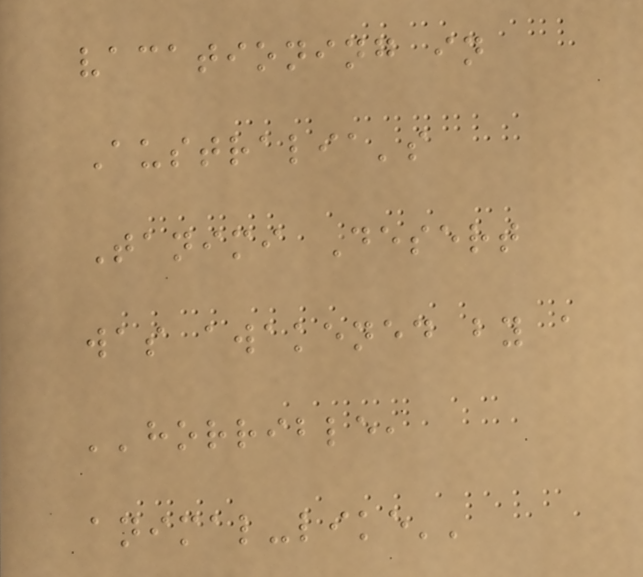vacationing in
Australia's
Tanimi Desert
was awakened by a
''horrible,
animal-like''
